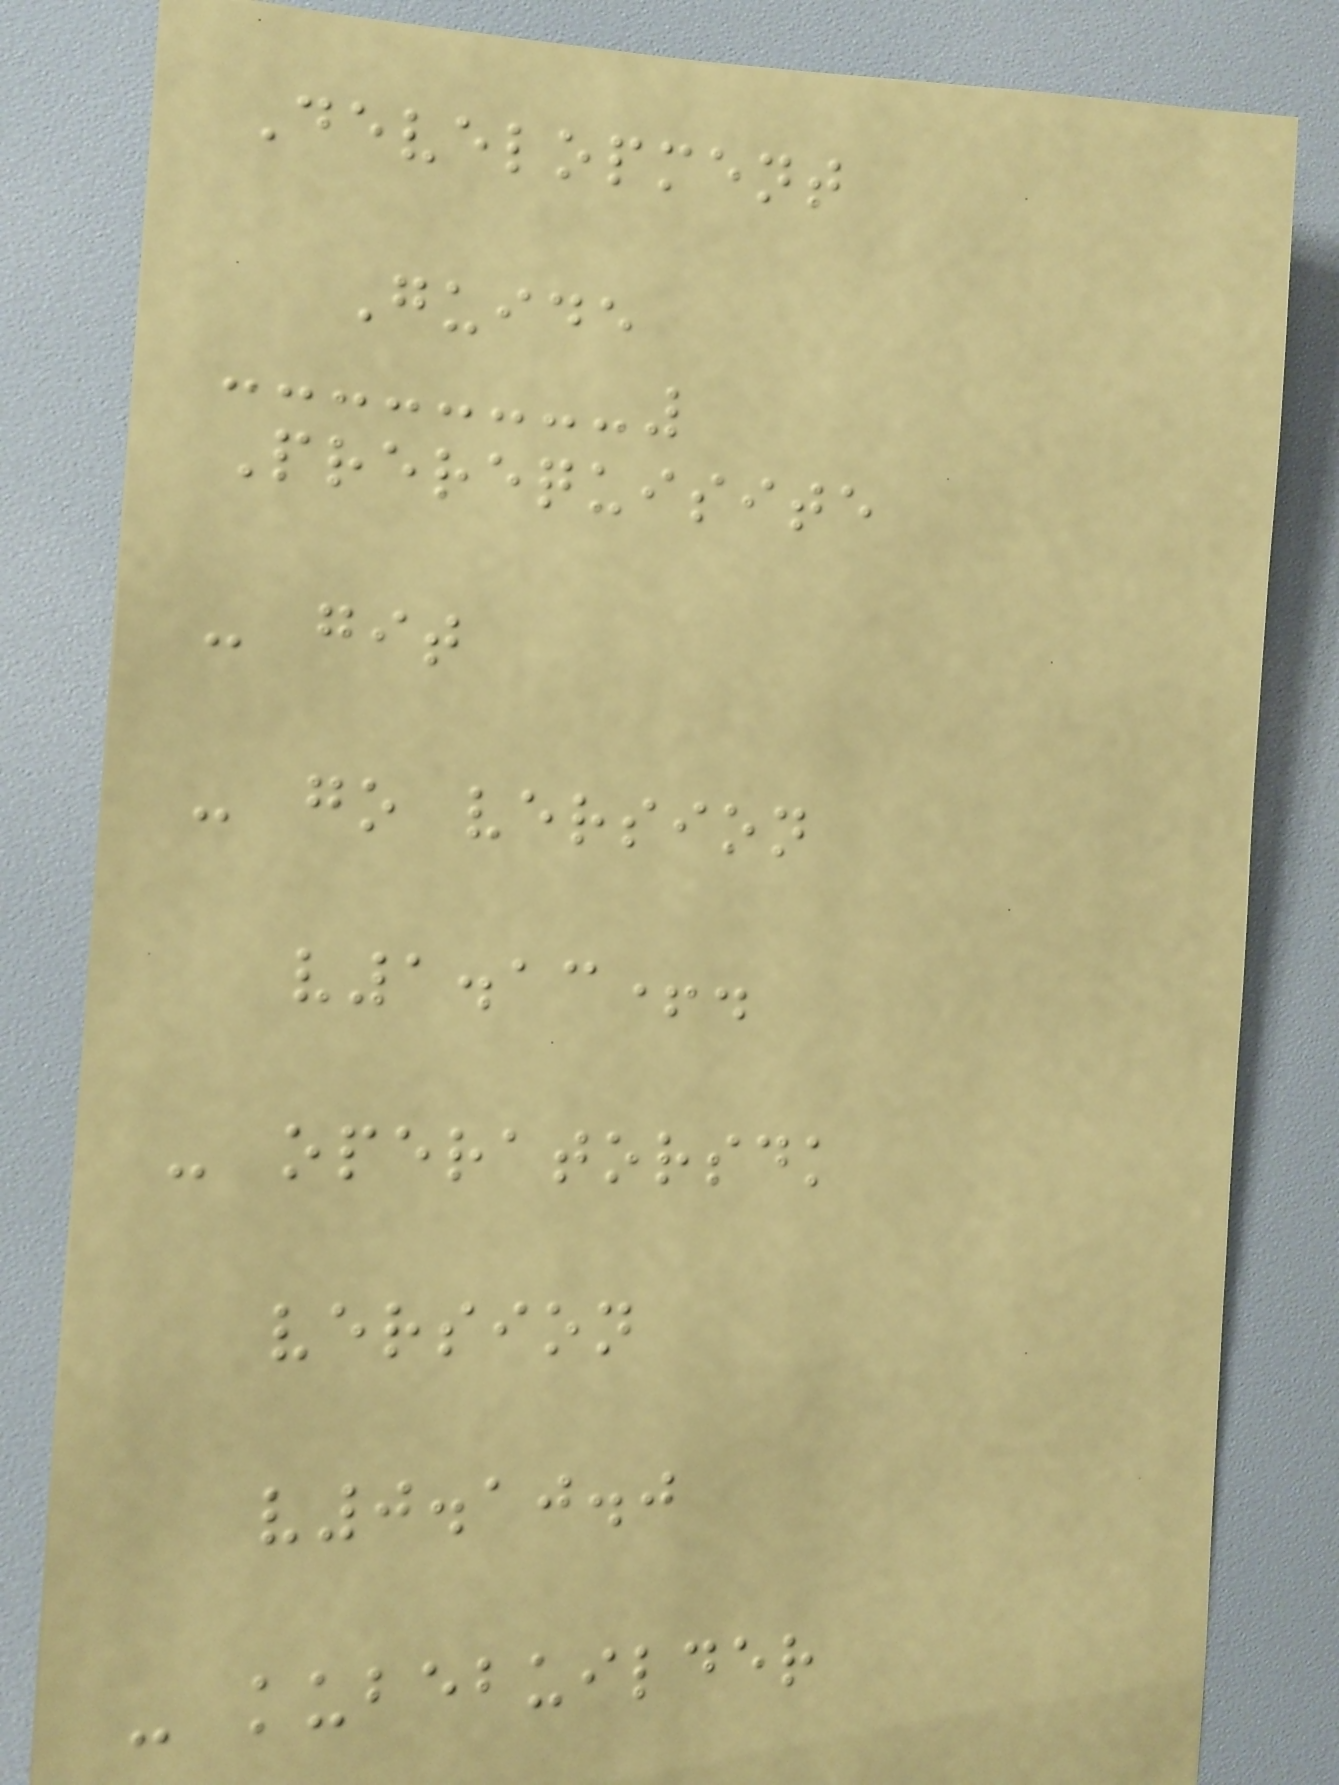Development
Guide
Prerequisite
- git
- go version
v1.13+.
- operatorsdk
version
v0.10.0
- kubebuilder
